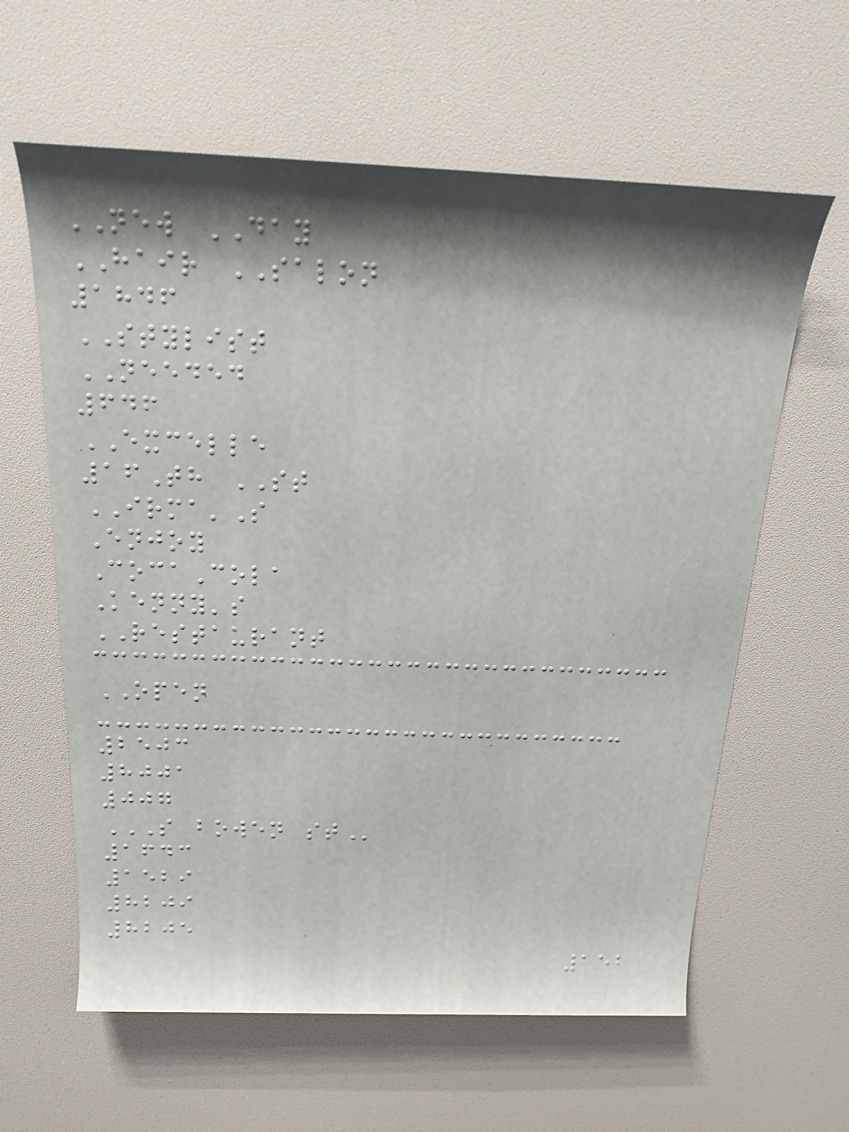NEW DAY
HAIR SALON
1846
STYLIST
NEEDED
646
EXCELLE
16Th ST
IRMA'S
Enjoy
CocaCola
Kenny's
RESTAURANT
OPEN
2503
8001
007
S BOWEN ST
1643
1529
8209
8205
152
